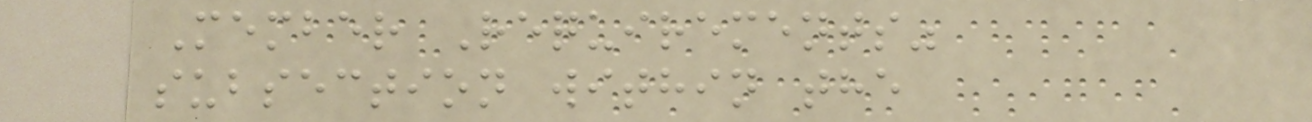Member Requirements"
subsection within the
